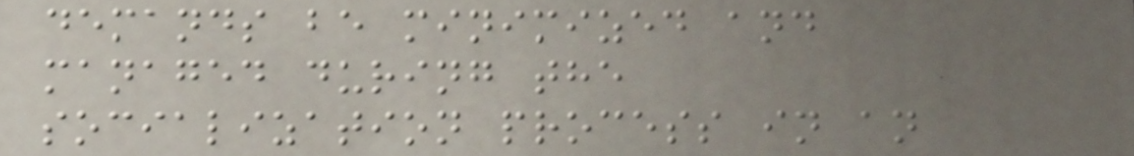demands be minimized and
managed during the
socialization process in an
